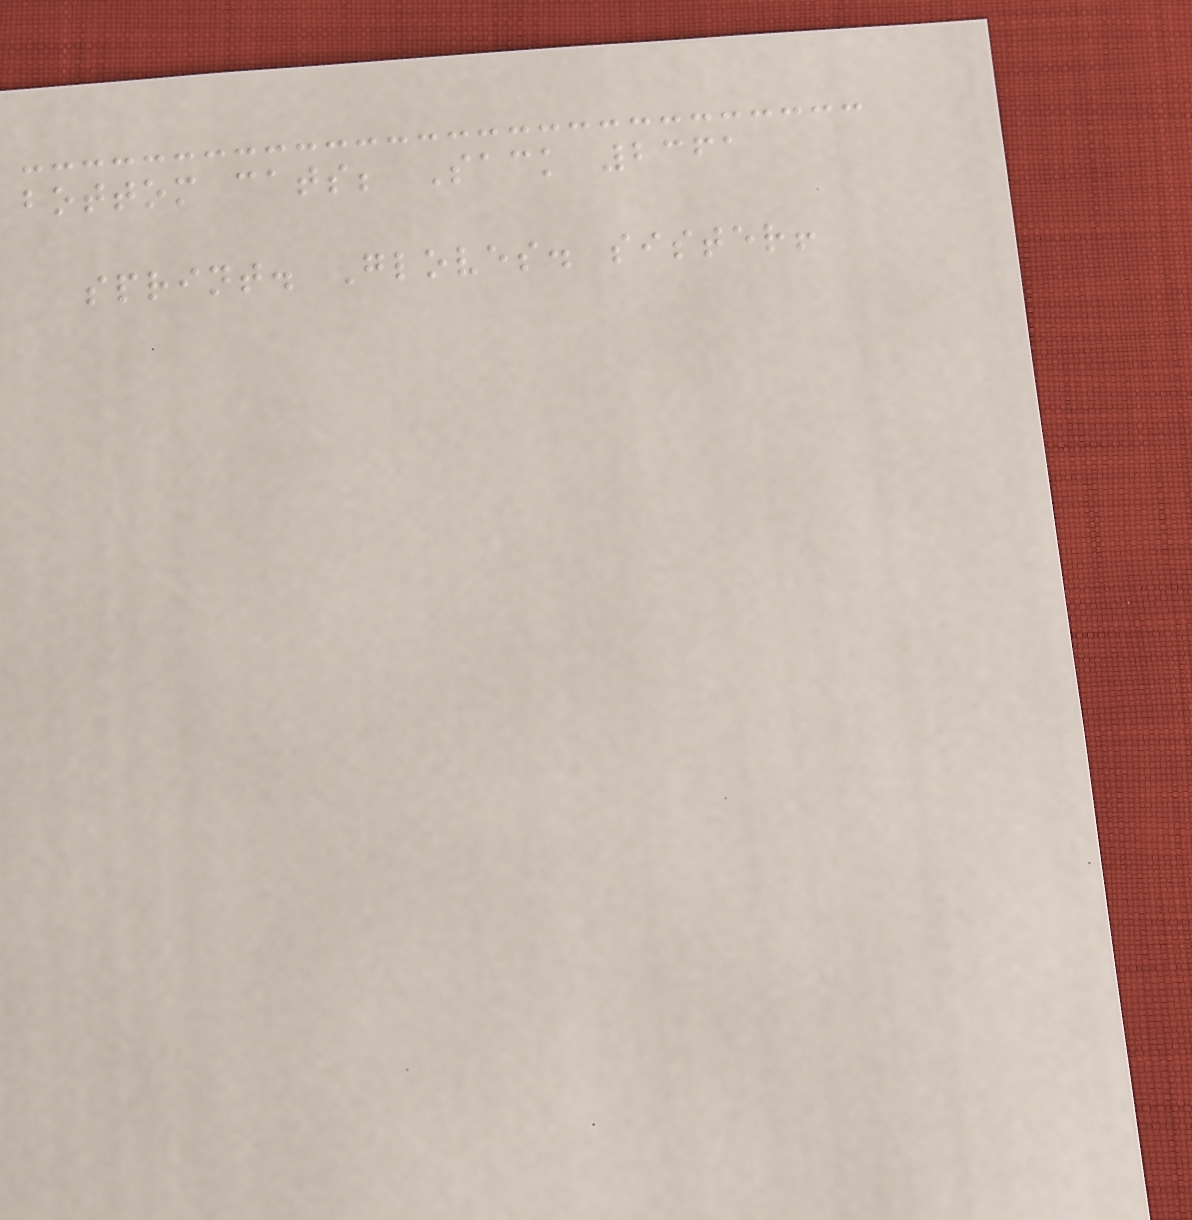bottom cats; Sack 2361
sprint. Gloves. sister!
